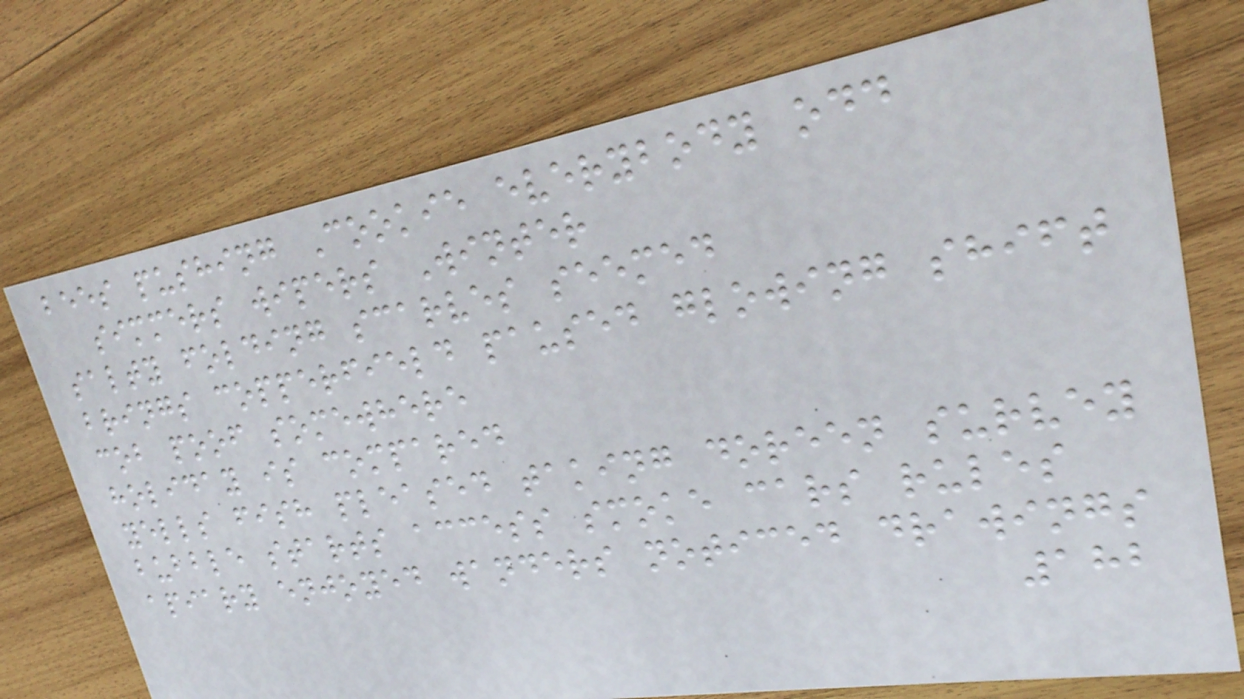bees pushing Cookie everybody odd
simmers wipers Winter
salty folding scarves seemed
brings copperfield paused glowing shift
cob poof somewhere
holiday is compared
yells fish pleased taking doreen survey
bubble starts access smoke cars rules
apiary enjoyed wanders noticed drawings
182
